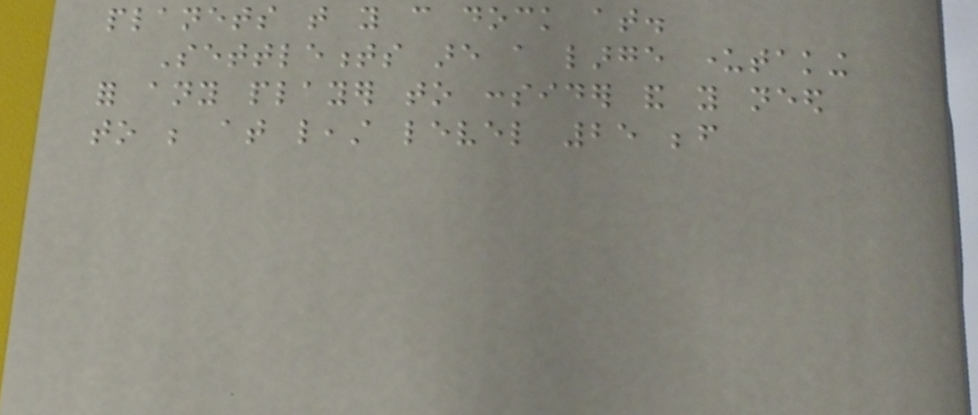planets that you can dock at.
Settlements are a large undertaking
for any player to consider and you need
to be at least level 25 before
